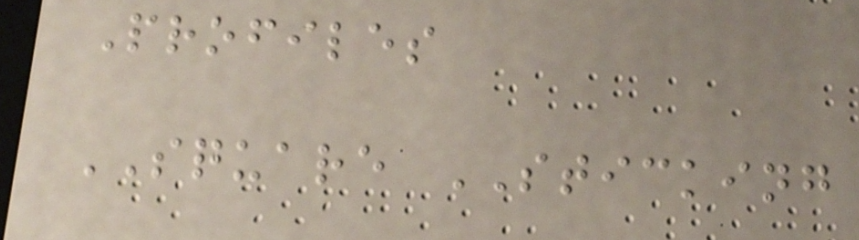Profiles
SQUARE STICKING
